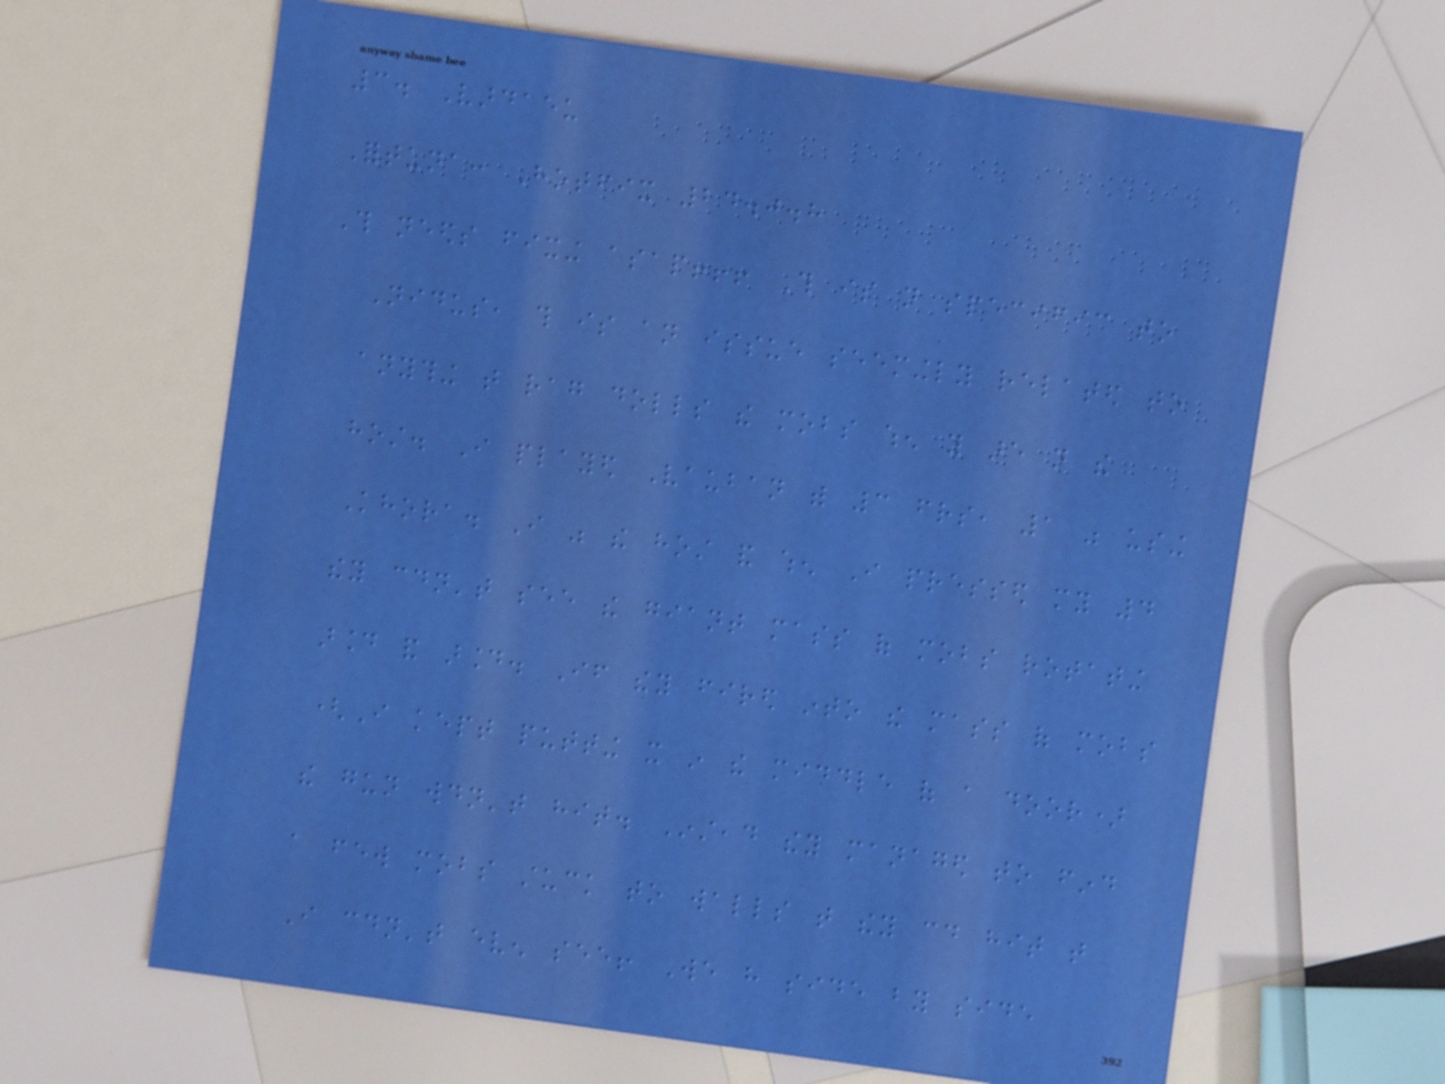3. Vardaeu
Fortuna: Hotfix 24.0.8
This needs fixing asap!!! This is not specific to
Nidus, this is an issue seemingly related to
anything that rag dolls the mobs when you are not the
host. I played Vauban with 3 friends, 1 was using
Khora. I was the host and when I pressed my 4
they couldn't see the giant mass of mobs rotating
around and around. If they fired into the mass of mobs
(I kept putting it in the middle of a door)
the gun wouldn't hit. Instead they managed to find
a few mobs stuck to walls that they could hit that
I couldn't even see! We have side by side
